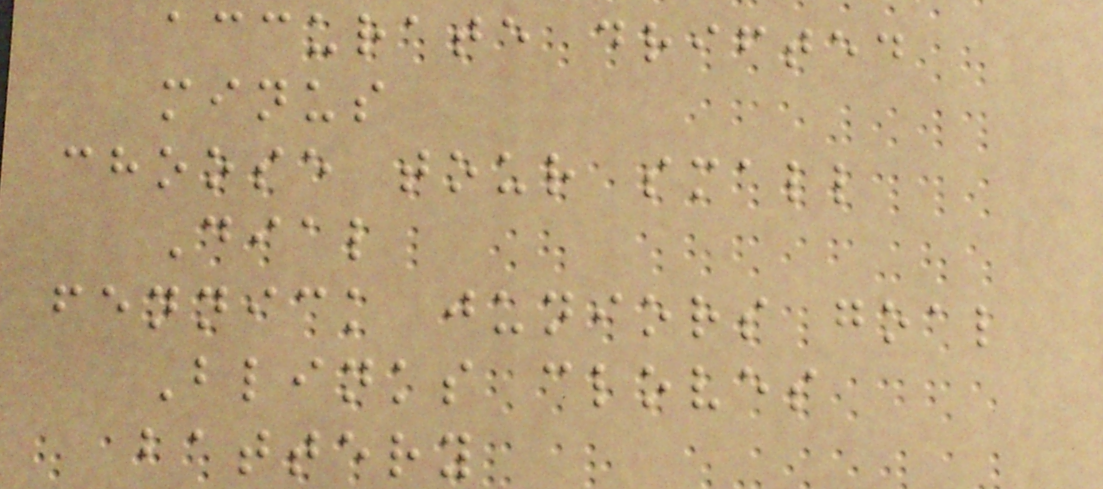accurate drifted
minus
choose tour small
Dial
fennick juniors goal
Blinks cloves
battery
